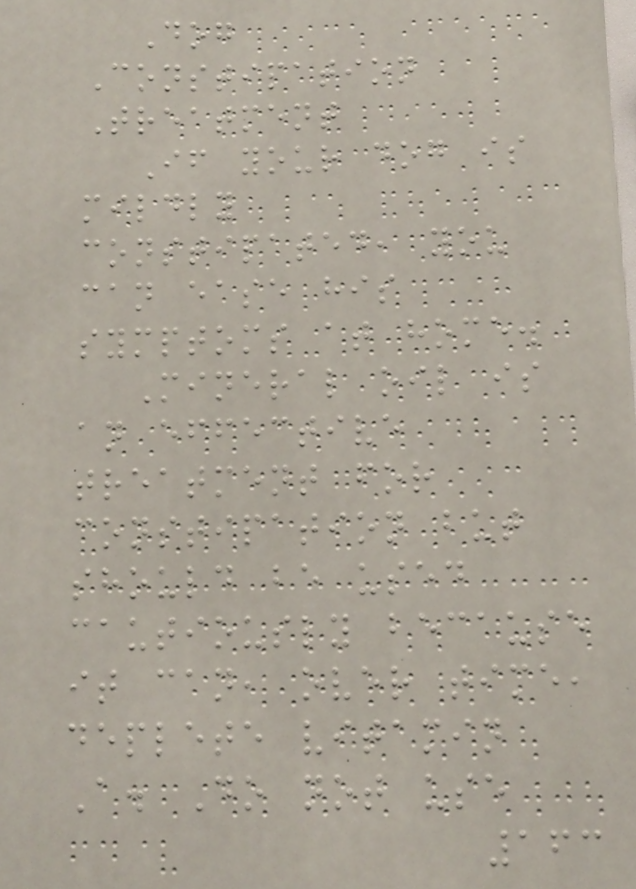Dog
Constipation
Treatment
If your dog is
mildly
constipated, you
can ease his
symptoms at home.
Mineral oil is
an effective
treatment for
constipation but
should be used
cautiously because
it can, over time,
deplete vitamin
A. Do not use
163
